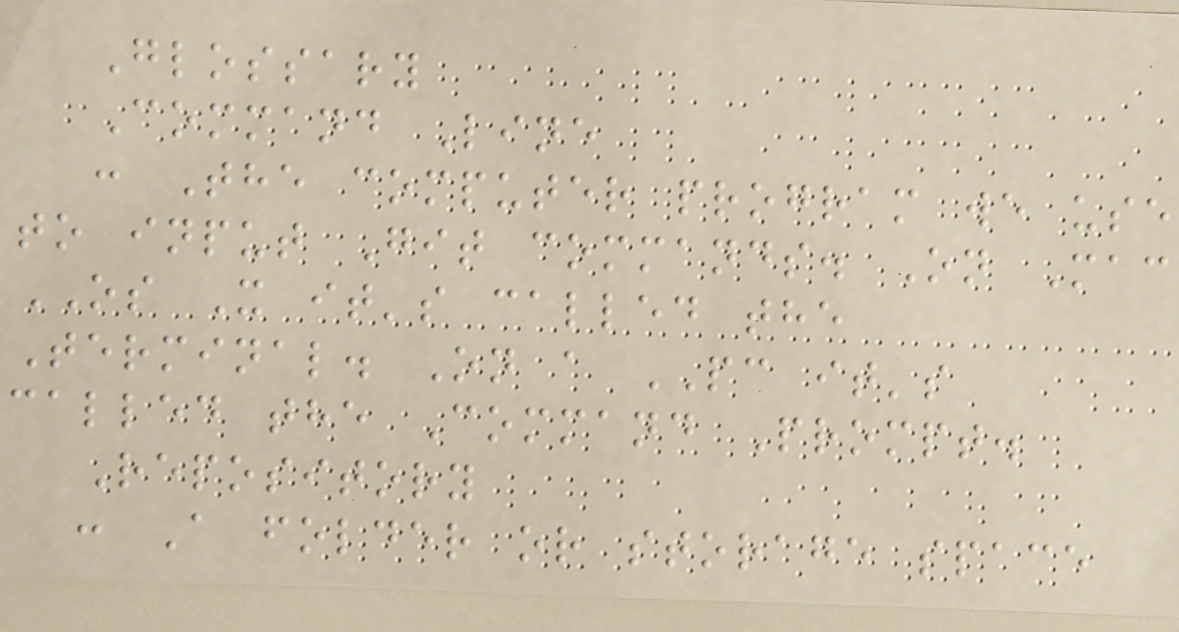Glossary
Command Line
: The computer program we use
to input Git commands. On Mac
OS X it's called the
Terminal. On a PC it's
called the Command Prompt.
Repository
: A folder or storage space
